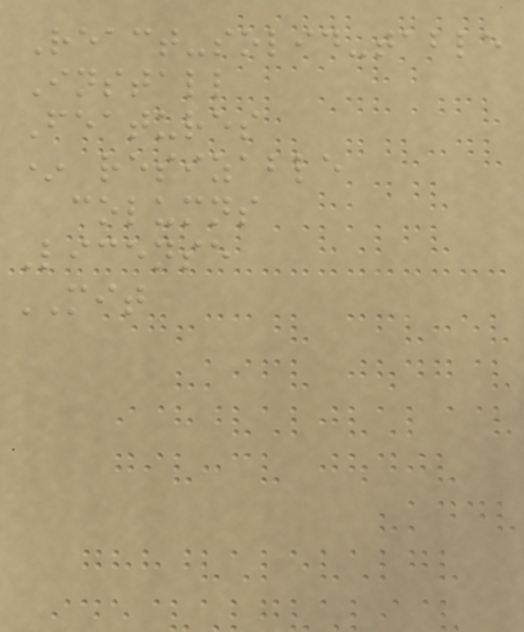React-solid-table
Install
Features
* resizable
columns
License
MIT
